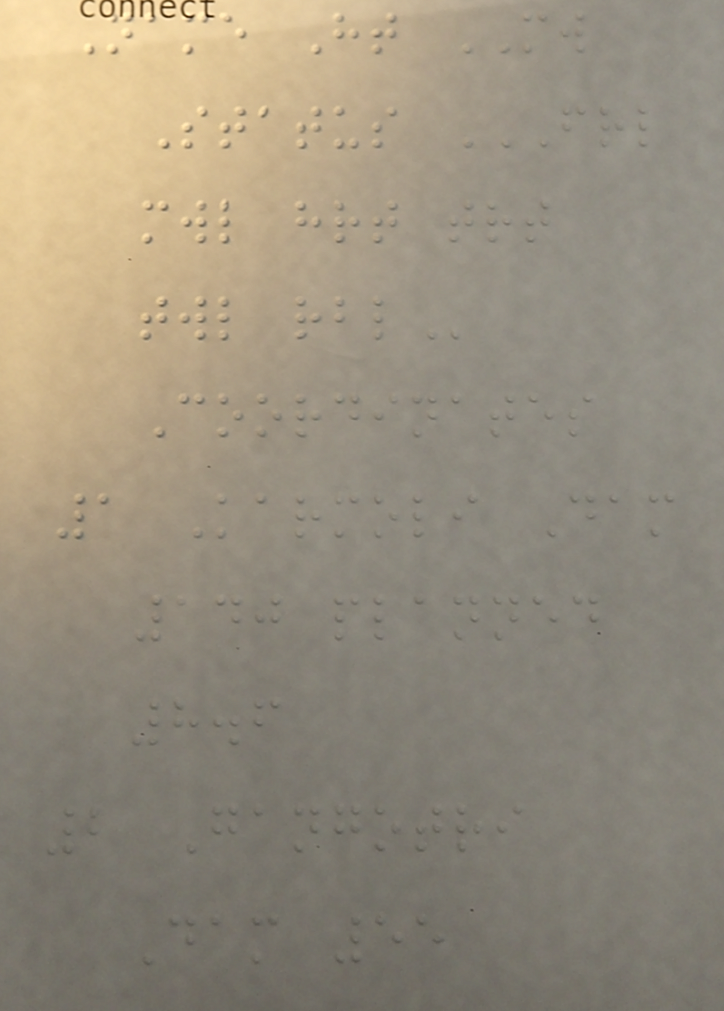Name Ht MW
Status FRL
MWL HRT TRT
TWL RBL
Coordinates
1 Karmoli Dam
140 planned
8.6
2 Gangotri
Dam 55
